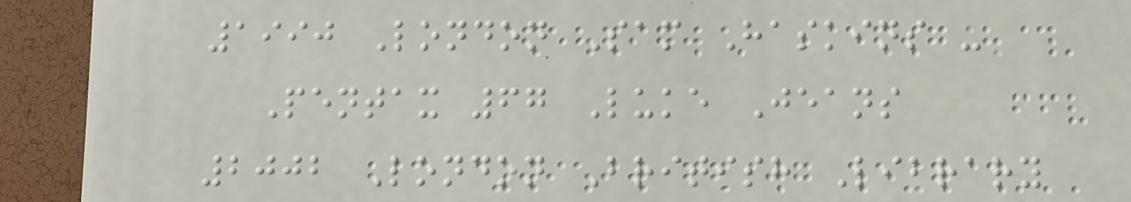1990 London Sam Haskins -
Pentax 67 Luke Jeans
2002 London British Library
